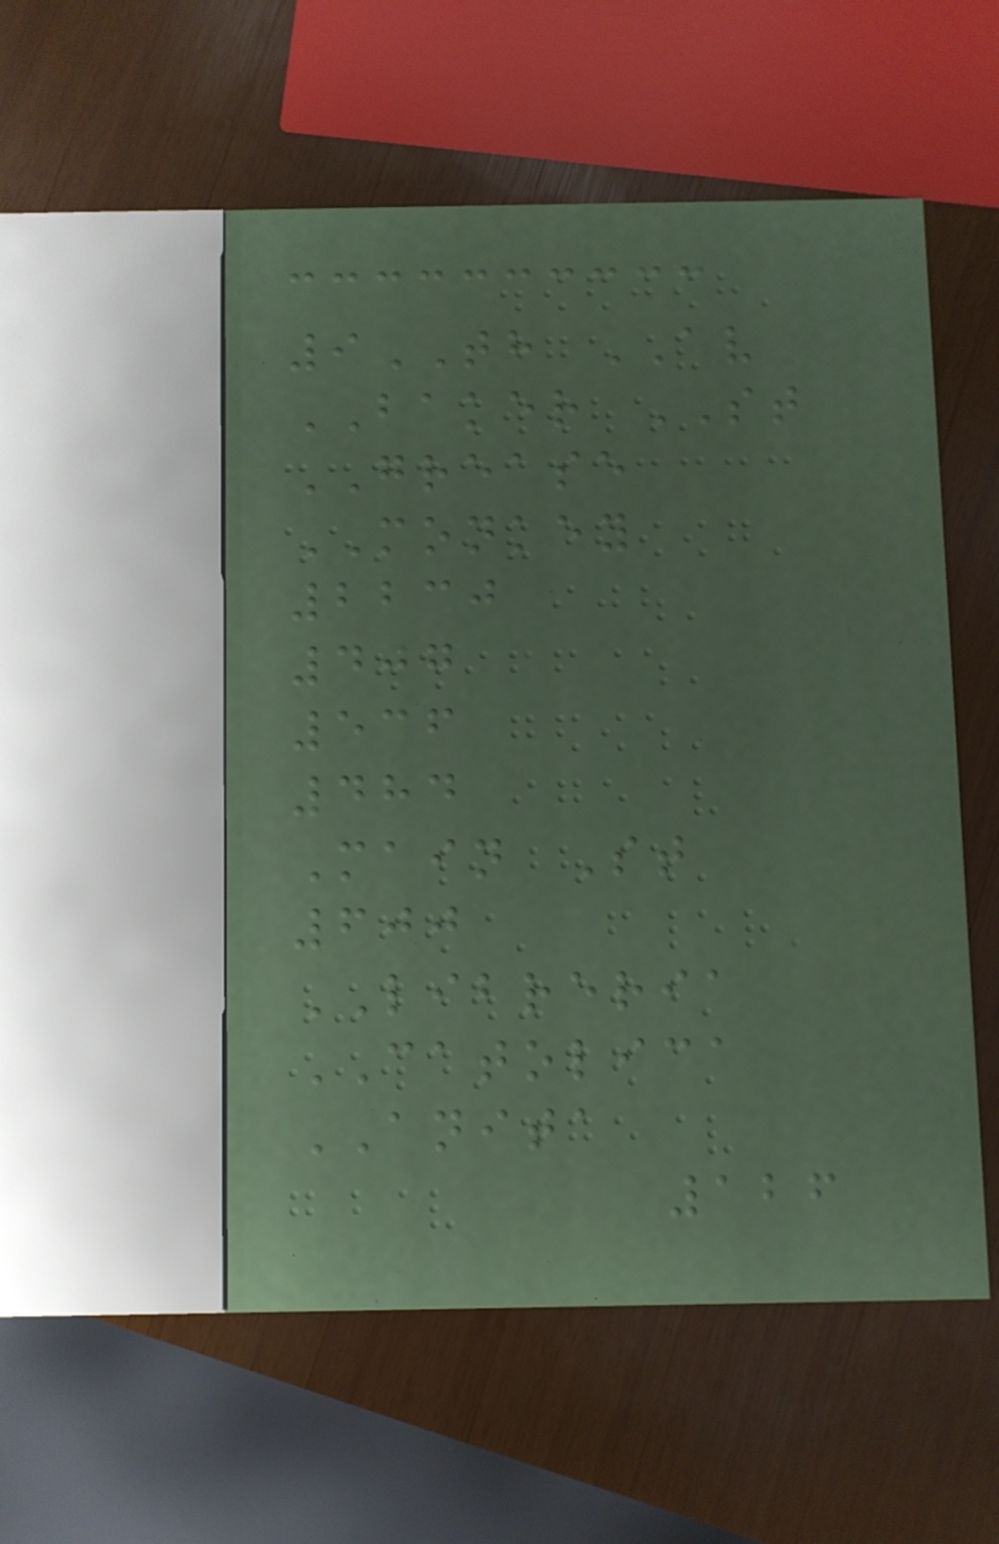9TH AV
BAKER ST
GREASE
MONKEY
2230
407
536
484
Main St
600
LIBRERIA
CATOLICA
ANITA
126
